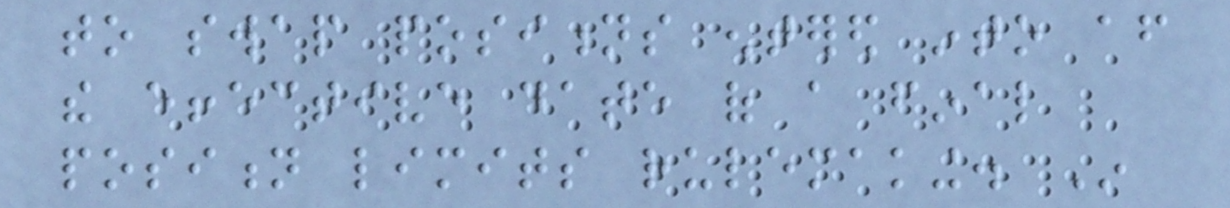to swap positions entered into after
the effective date of a final
position limits rulemaking. In
